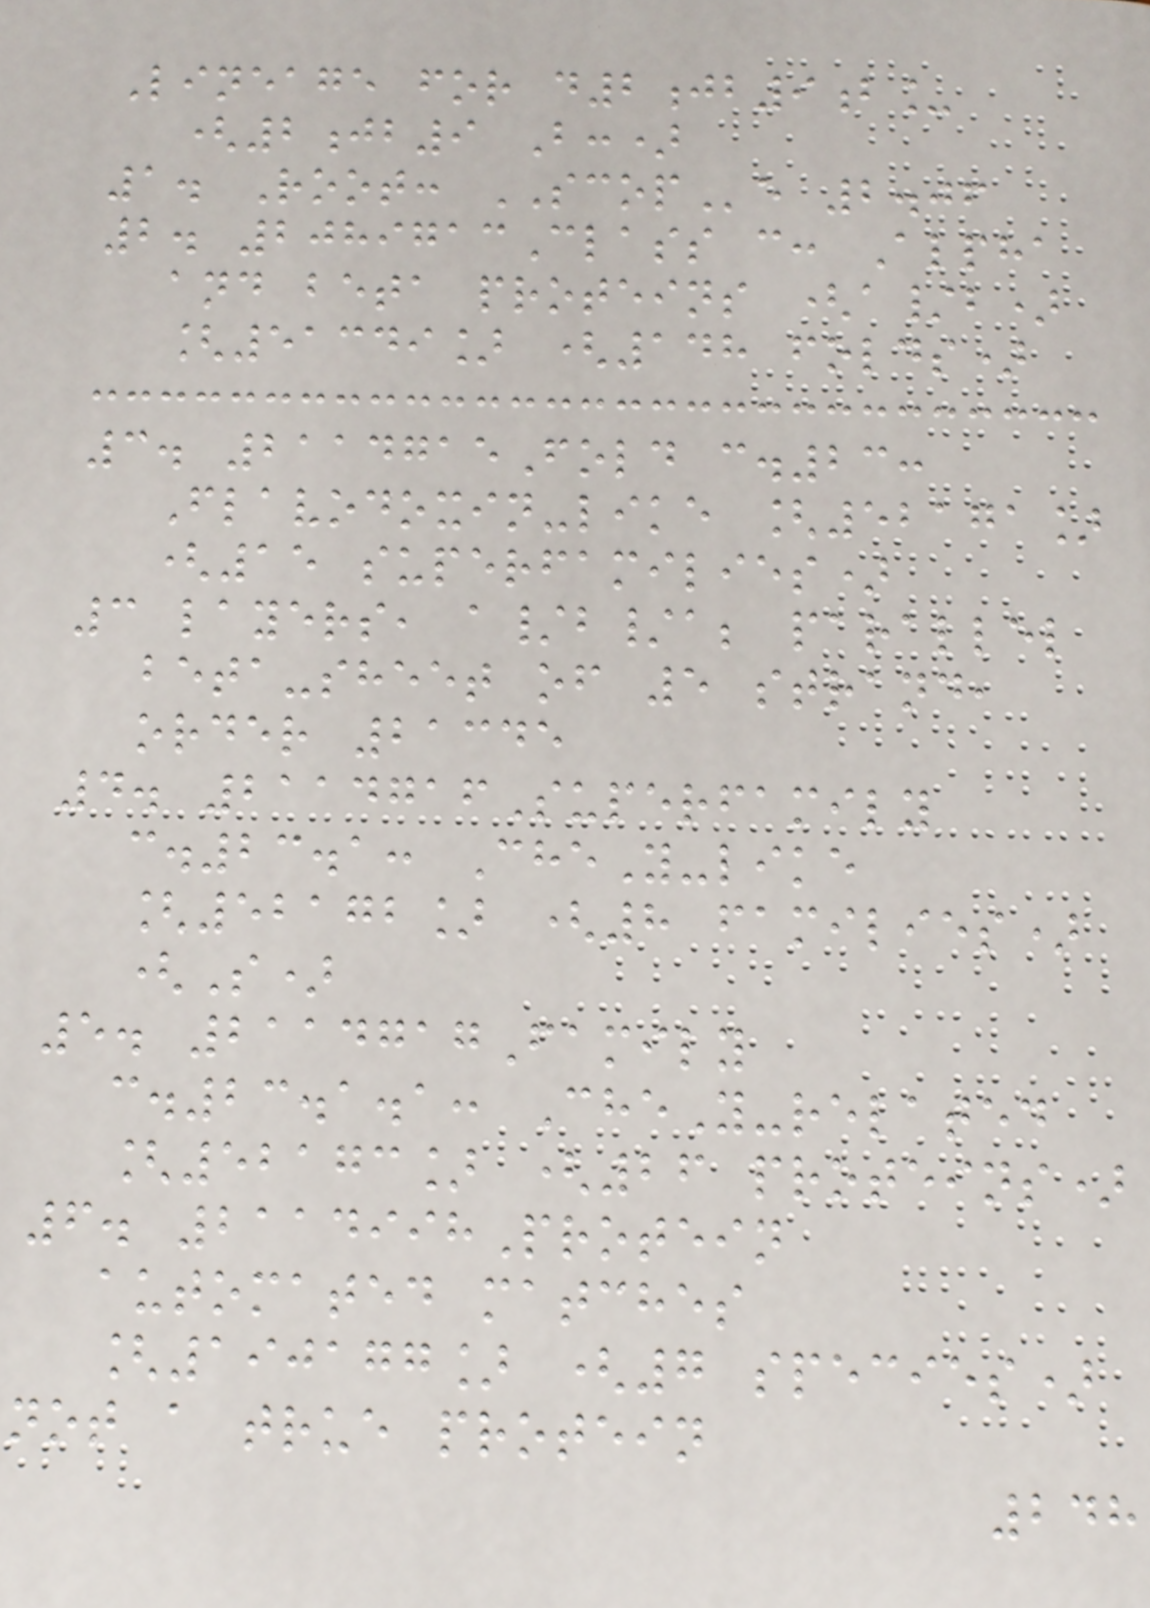Lineage for d2jb9b_
(2jb9 B:)
1. Root: SCOPe 2.06
2. 2089713Class c: Alpha
and beta proteins (a/b)
[51349] (148 folds)
3. 2114715Fold c.23:
Flavodoxin-like [52171]
(15 superfamilies)
3 layers, a/b/a; parallel
beta-sheet of 5 strand,
order 21345
4. 2114716Superfamily
c.23.1: CheY-like
[52172] (8 families)
(S)
5. 2114717Family
c.23.1.1: CheY-related
[52173] (26 proteins)
6. 2114998Protein
automated matches
[190177] (7 species)
not a true protein
248
